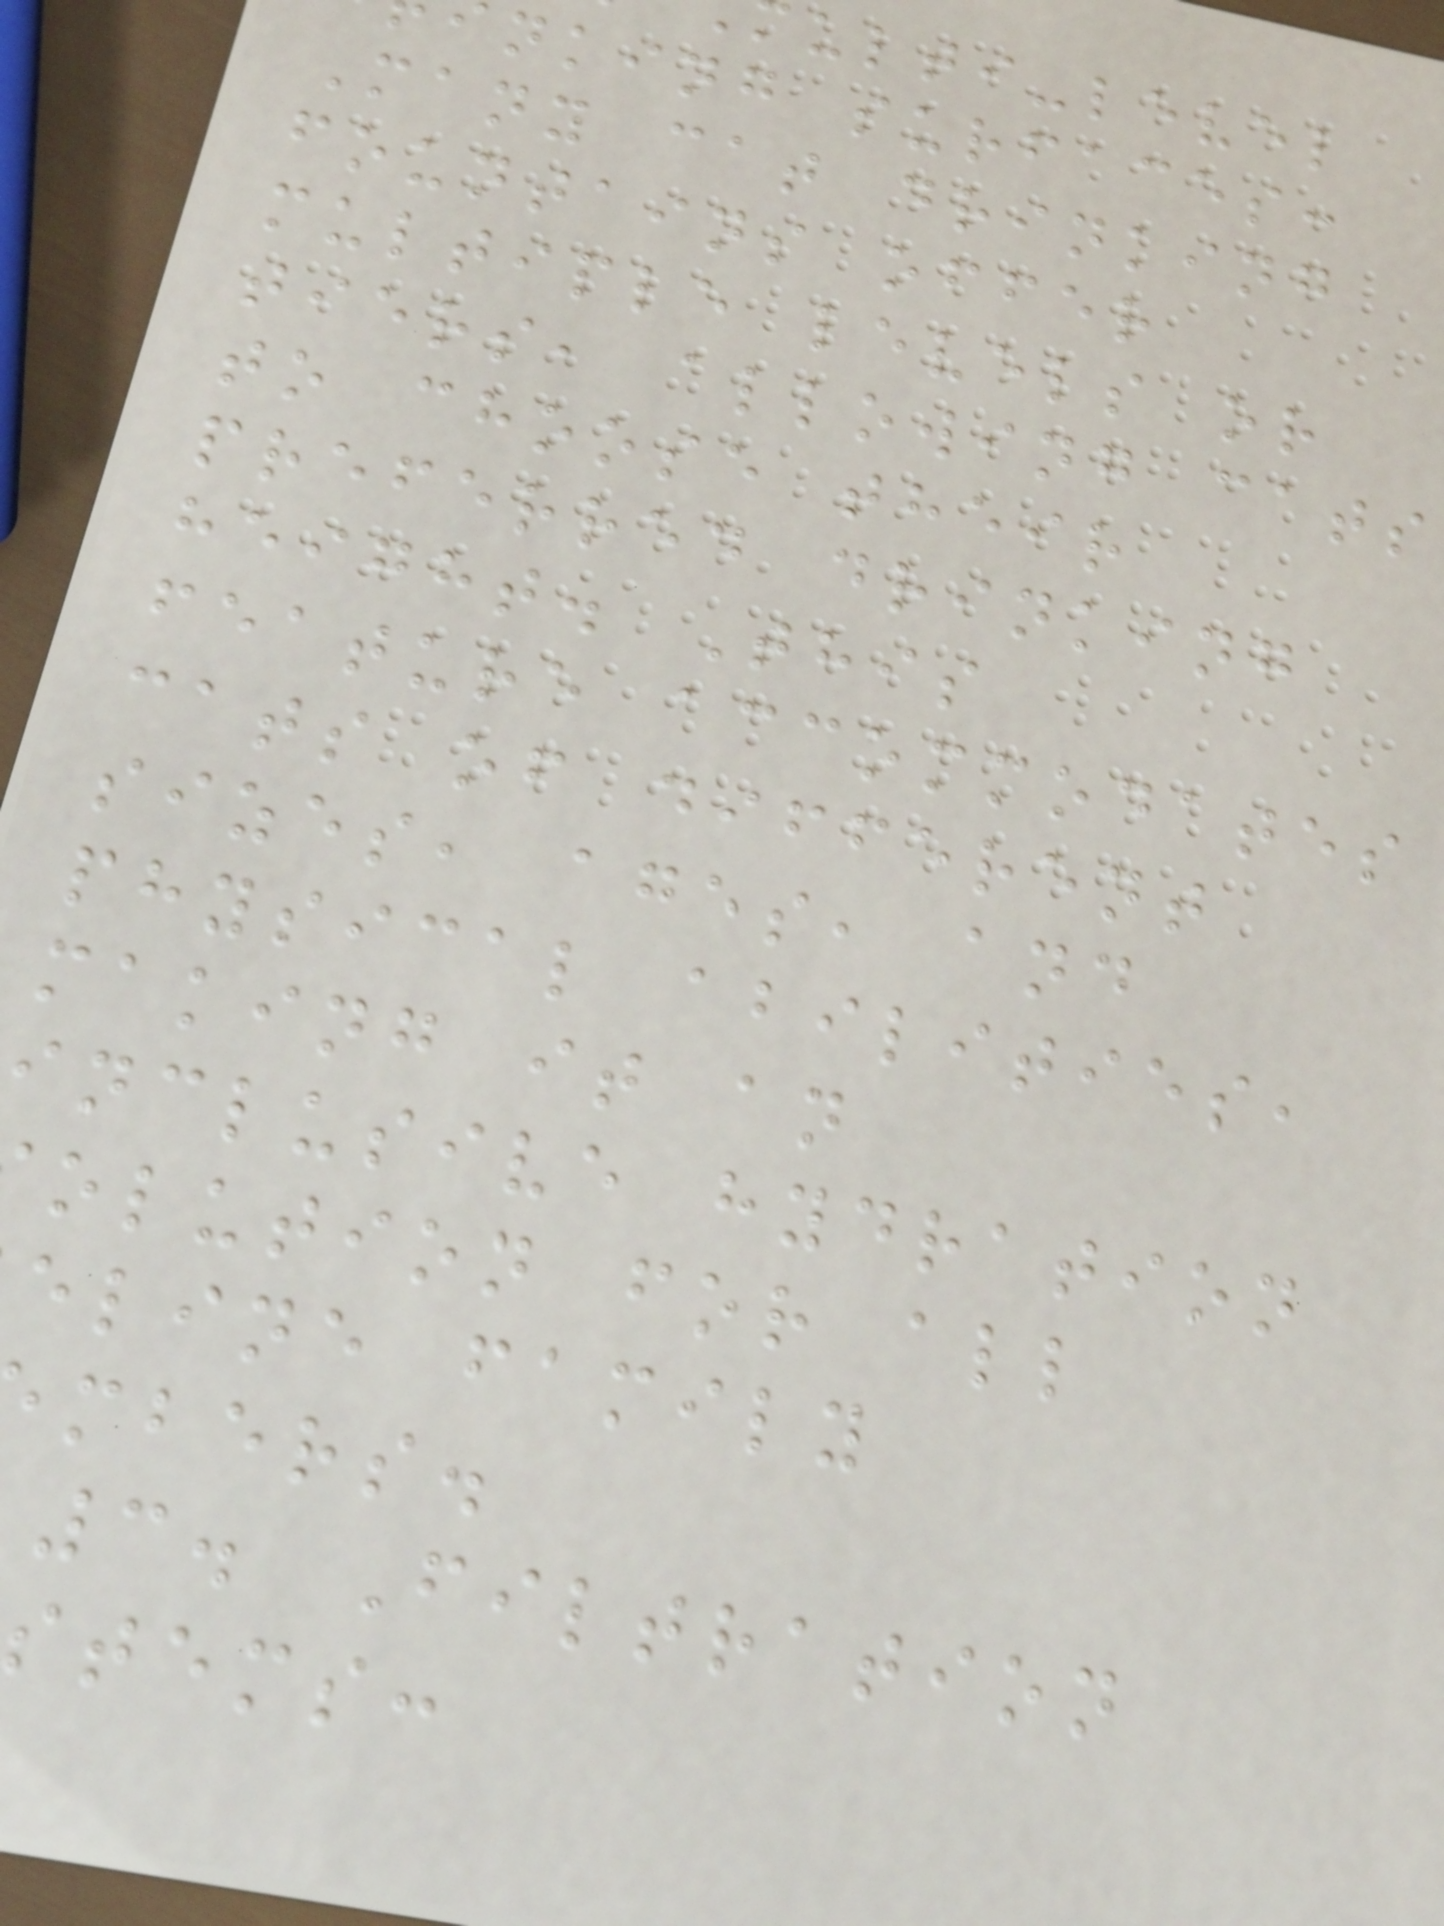ulti-level
nking surfaces:
Many cat drinking
fountains offer
multiple levels or
tiers, allowing cats
to choose their
preferred drinking
height. This
feature accommodates
cats of different
sizes, ages, and
physical abilities,
making it an
inclusive hydration
olution for all
eline family
mbers.
3. Filtration
stems:
